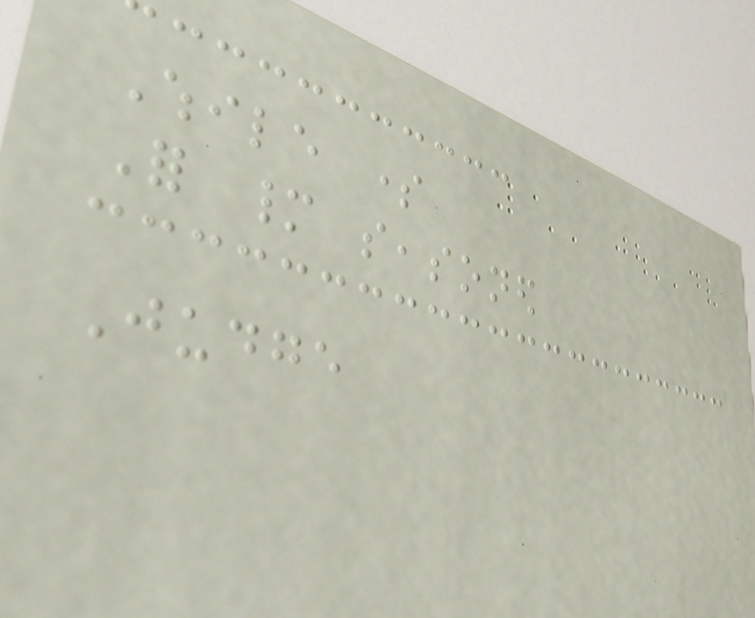While some
For many seasoned
Judge
